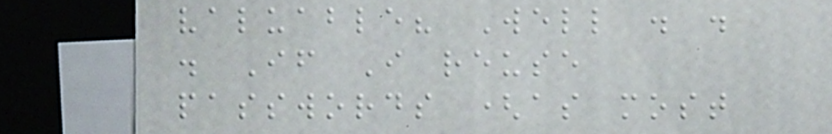valuable? Well . .
. If I reuse
passwords (as most
